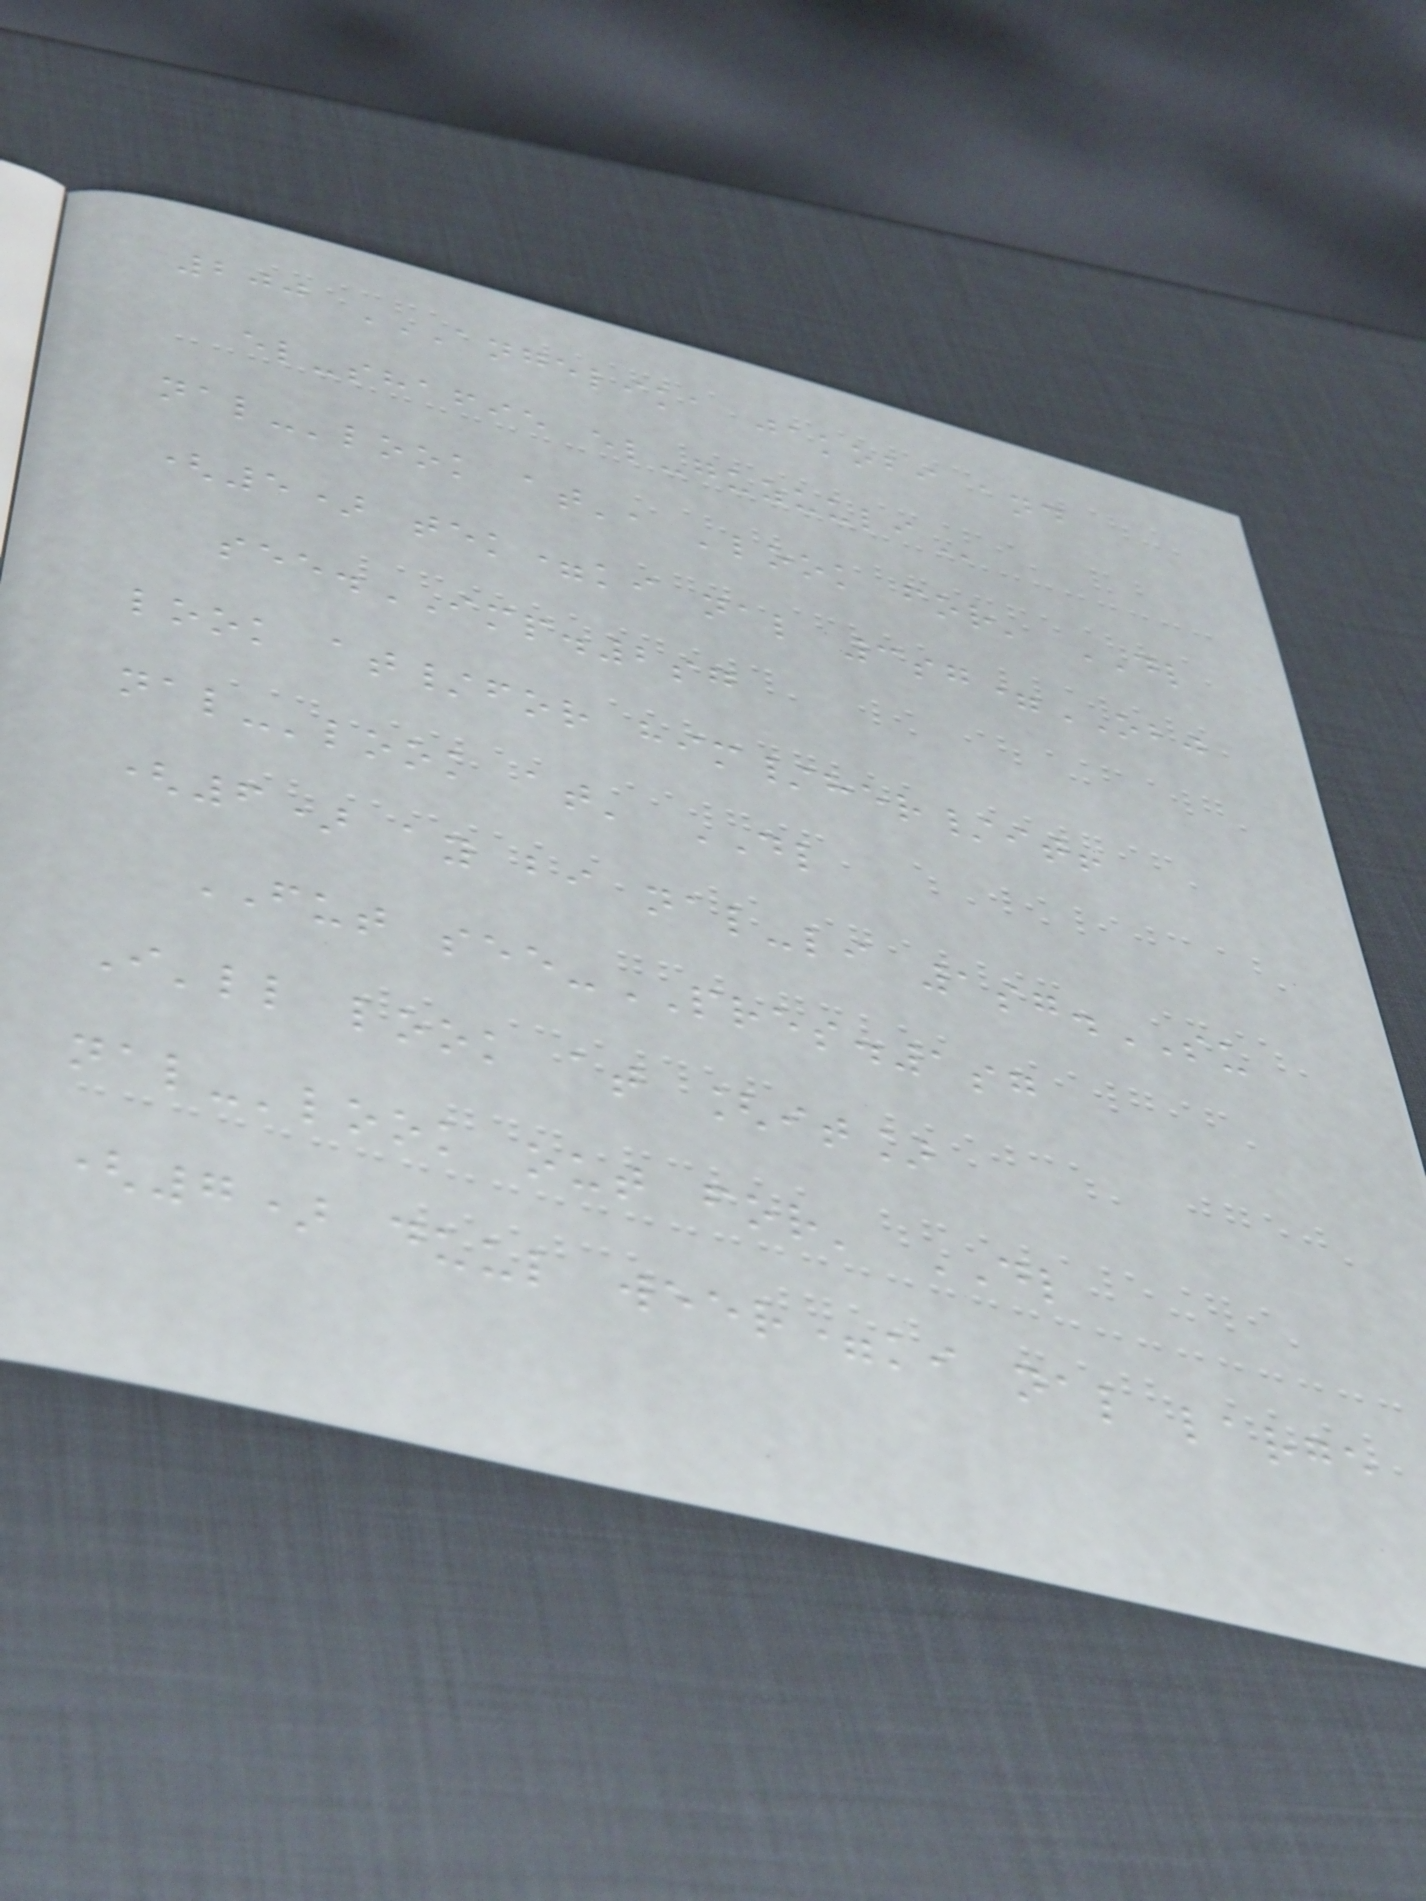200 ANGELIKA JAKOBI AND
EL-SHAFIE EL-GUZUULI
nal-'look at', 'look for' DL
(5) tek=ki nal 3sg=OBJ
see.IMP.2sg
look at/for him/her/it!
nal-'look at' DL
(6) ay bi nal-li 1sg.SU
FUT see-PRES.1sg
I'll look at [it]
nal-'look out for' DL
(7) duul weer=ki nal large
